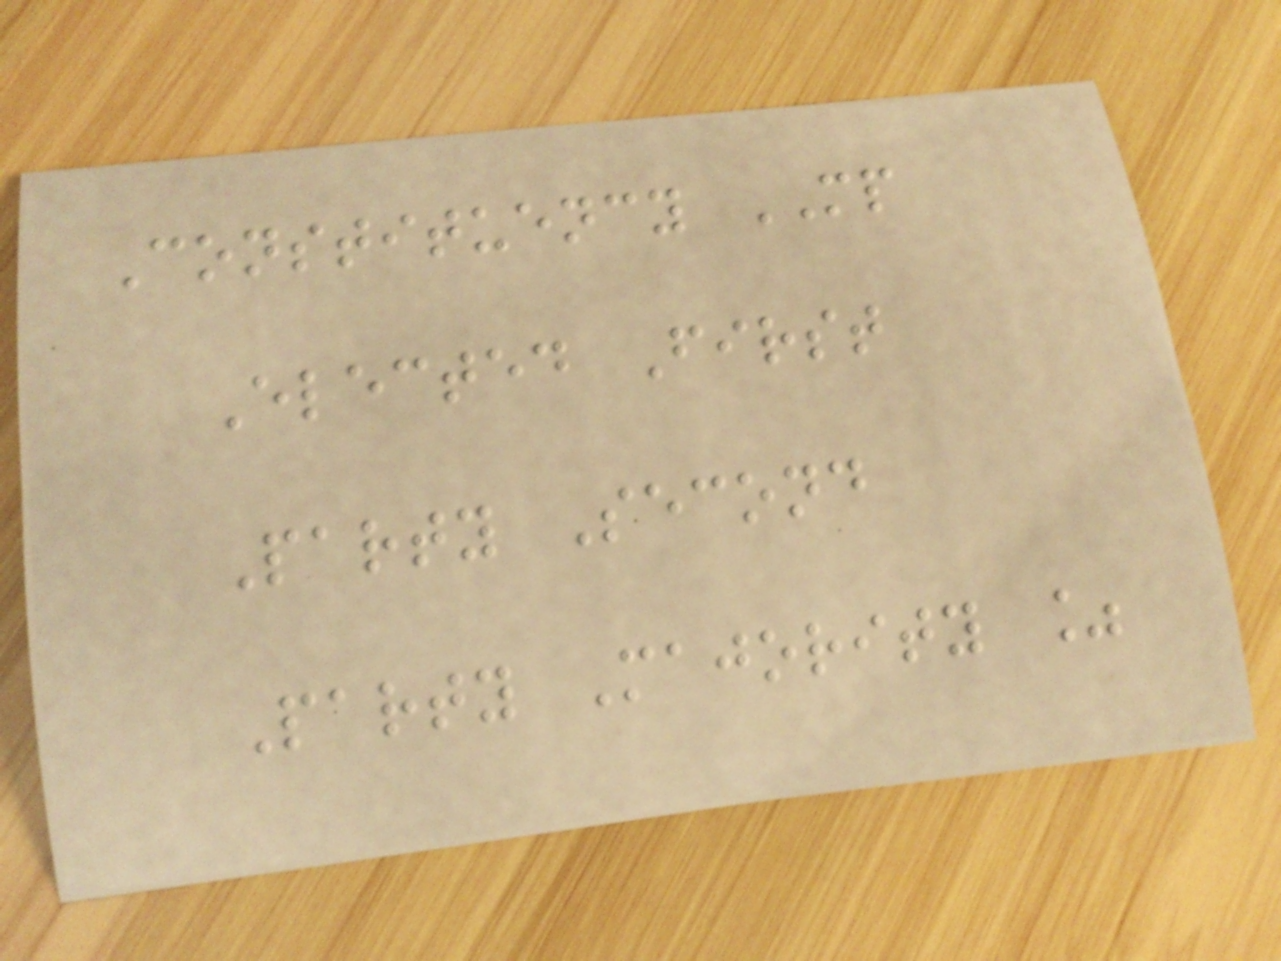Constituency MP
Elected First
Party Second
Party Majority %
